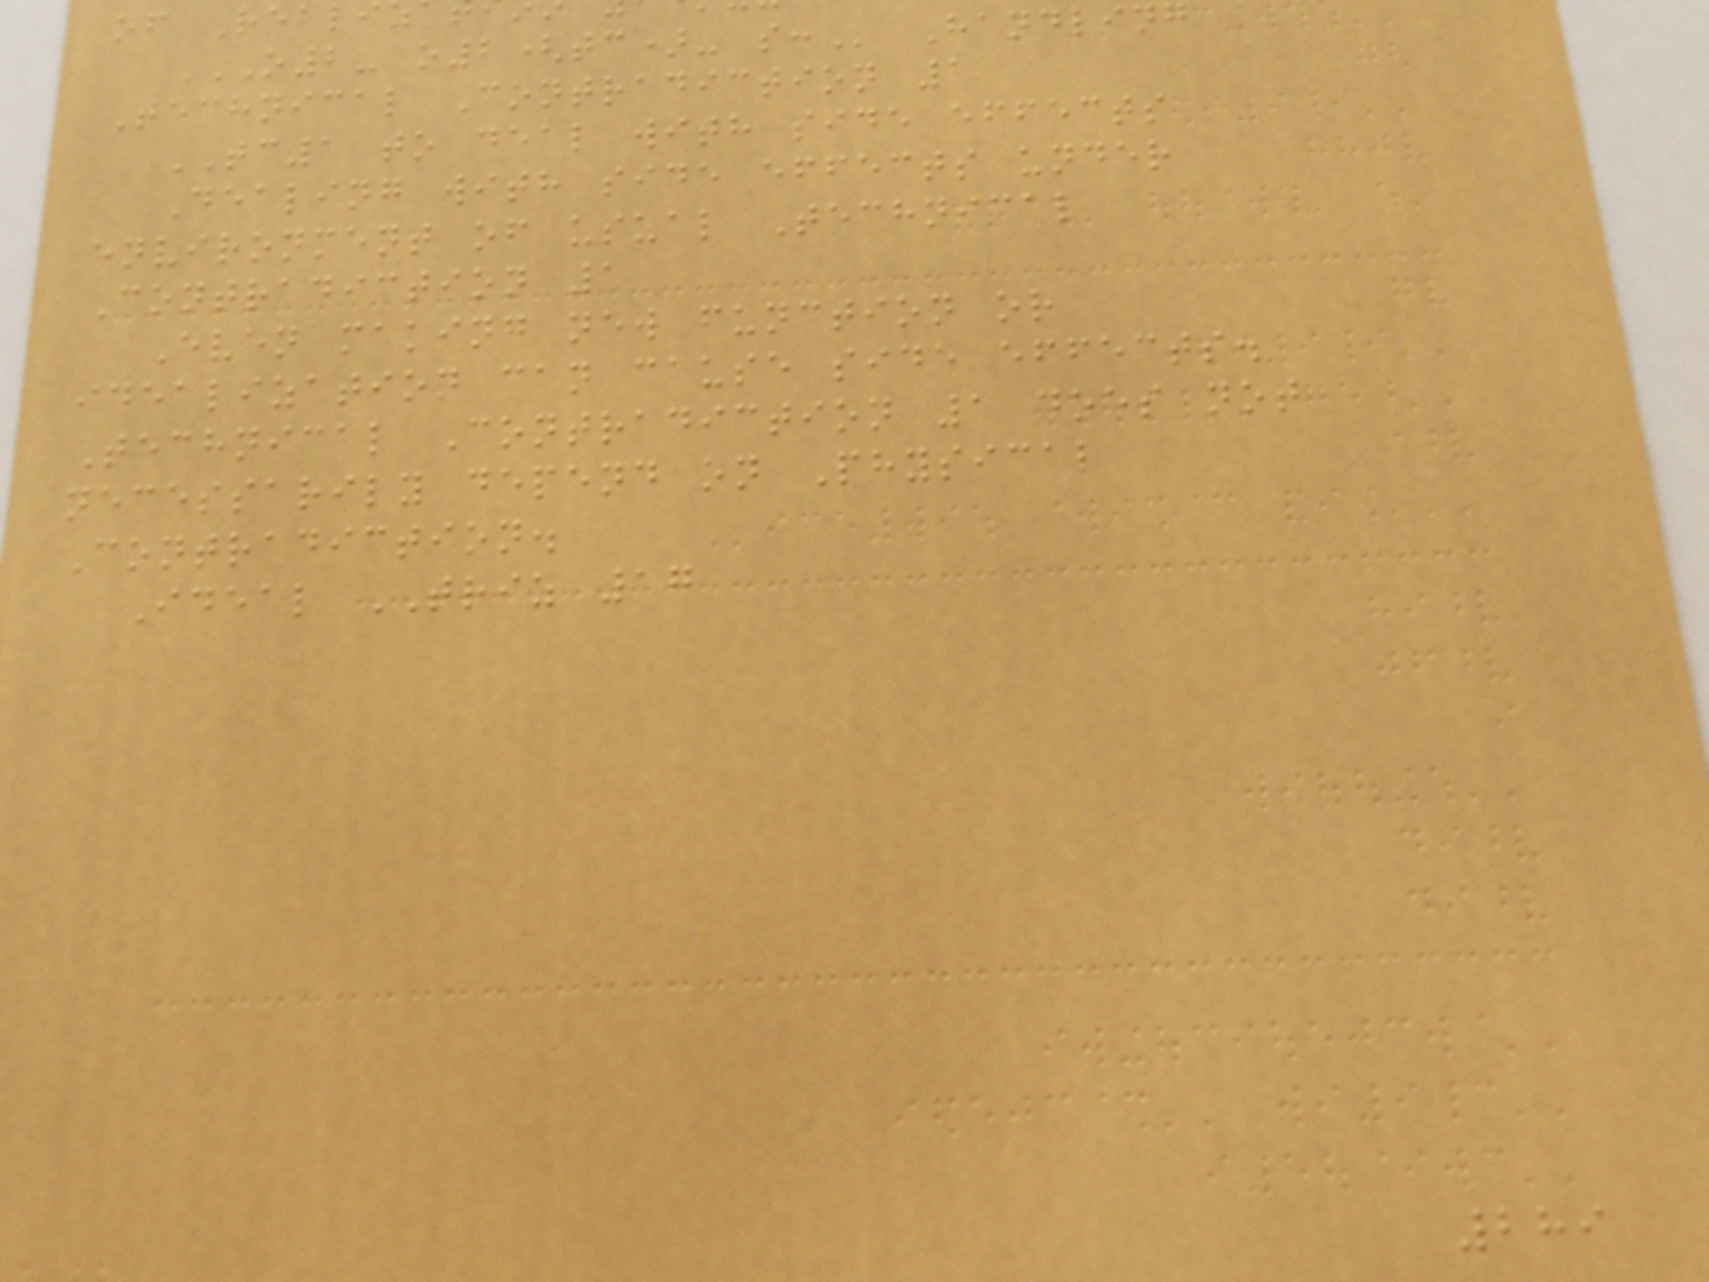of Real
O2- O2(TC)- S: Handling
Technical Contradiction 1
TC1 to deal with side effects
Dealing with side effects under
environment of usual Technical
Contradiction 1
Even making new function or
idealization can cause side effects.
Technical Contradiction 1 does not
necessarily depend on Physical
Contradiction.
Ideal TRIZ 17
289
